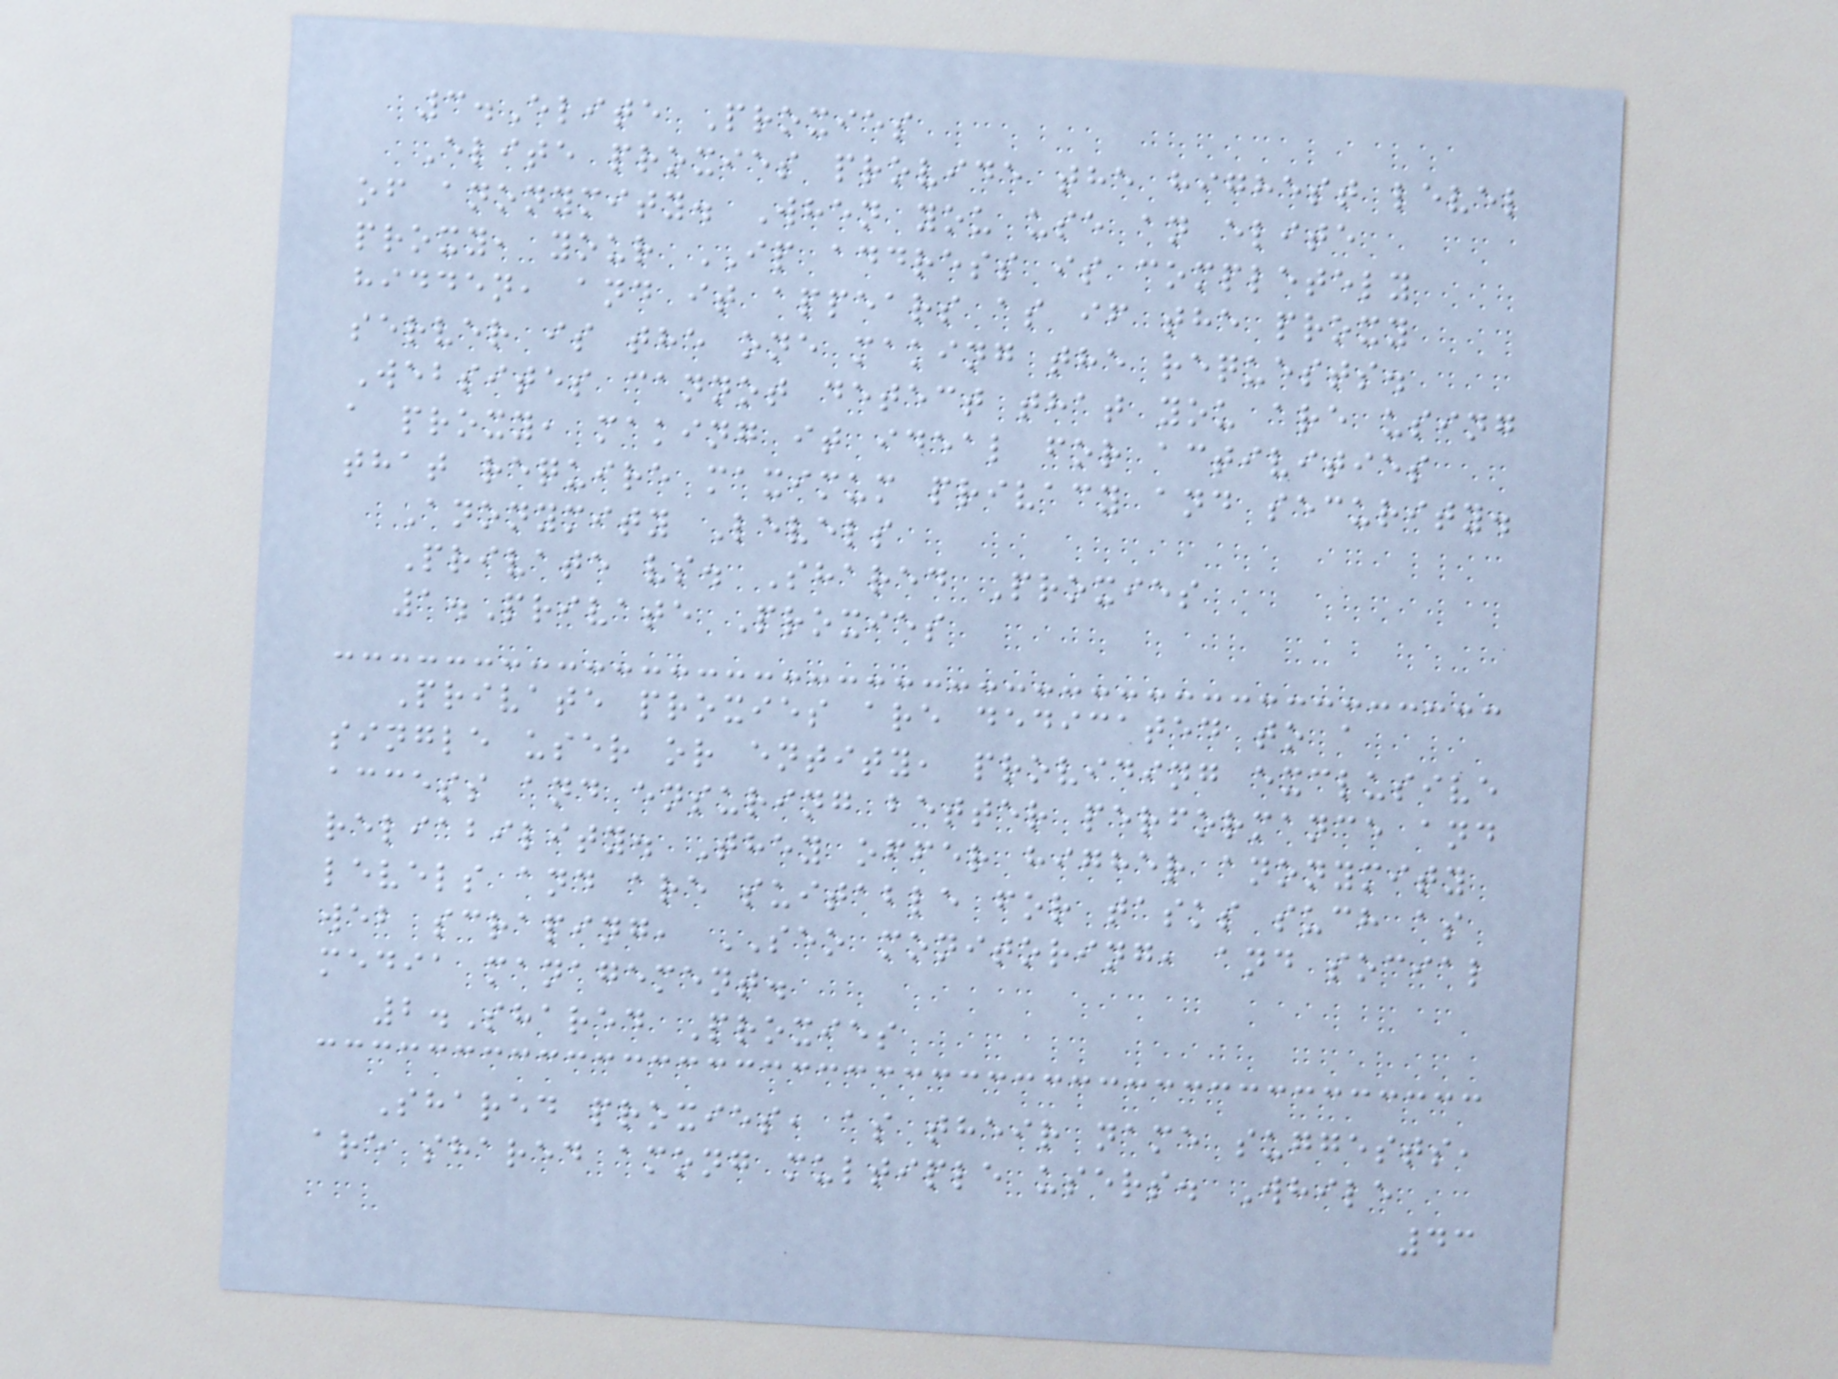3.Elite Proxies
Elite proxies provide the highest level
of anonymity. When you use an elite
proxy, your IP address is completely
hidden, and it appears as if the proxy
server is the one making the requests.
Websites cannot detect that you are using
a proxy, making it ideal for activities
that require maximum privacy and security.
Anonymity Levels
Private vs. Shared Proxies
1.Private Proxies
Private proxies are dedicated to a
single user or entity, providing exclusive
access and ensuring better performance and
reliability. They offer higher anonymity
levels and are suitable for tasks such as
web scraping, SEO monitoring, and social
media management.
2.Shared Proxies
Shared proxies, as their name suggests,
are shared among multiple users. While
43
